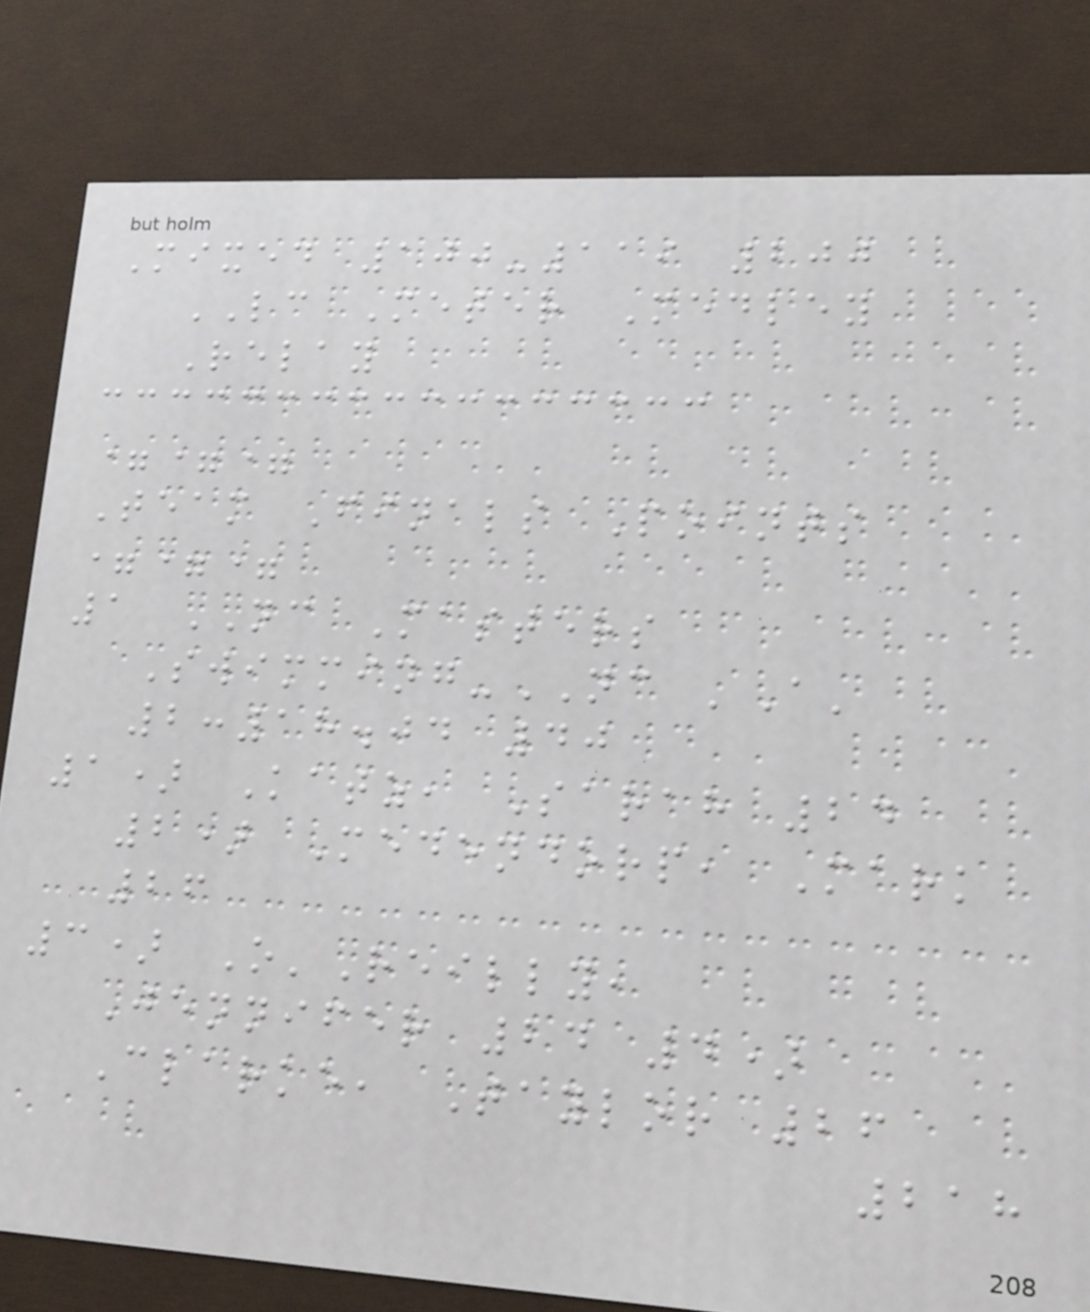Mixed 100-119 200
LC Meter Medley
Relay
===
Team Finals Points
===
1 NC Masters
Swimming-NC 'A'
2:18.04 40
1) Katz, Sarah 24
2) Medendorp, Mark
26
3) O'Reilly,
Jennifer 24 4)
Clarke, Taylor 26
218
